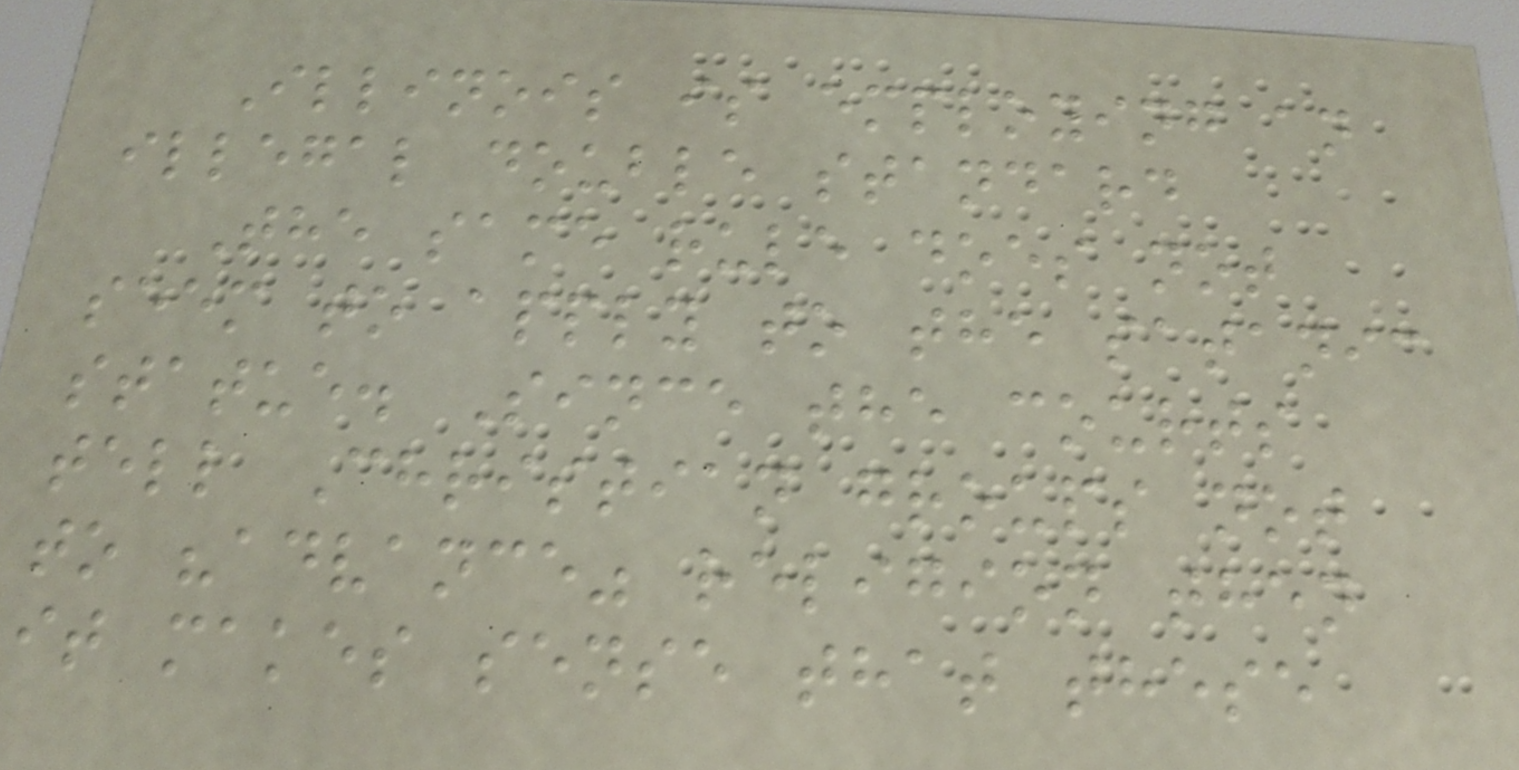Illinois is employing an
illegal double standard
The same rule does not
seem to apply to the satanic
statue. Since the courts
tell Christian groups not
to "advance" religion then
it makes sense that these
